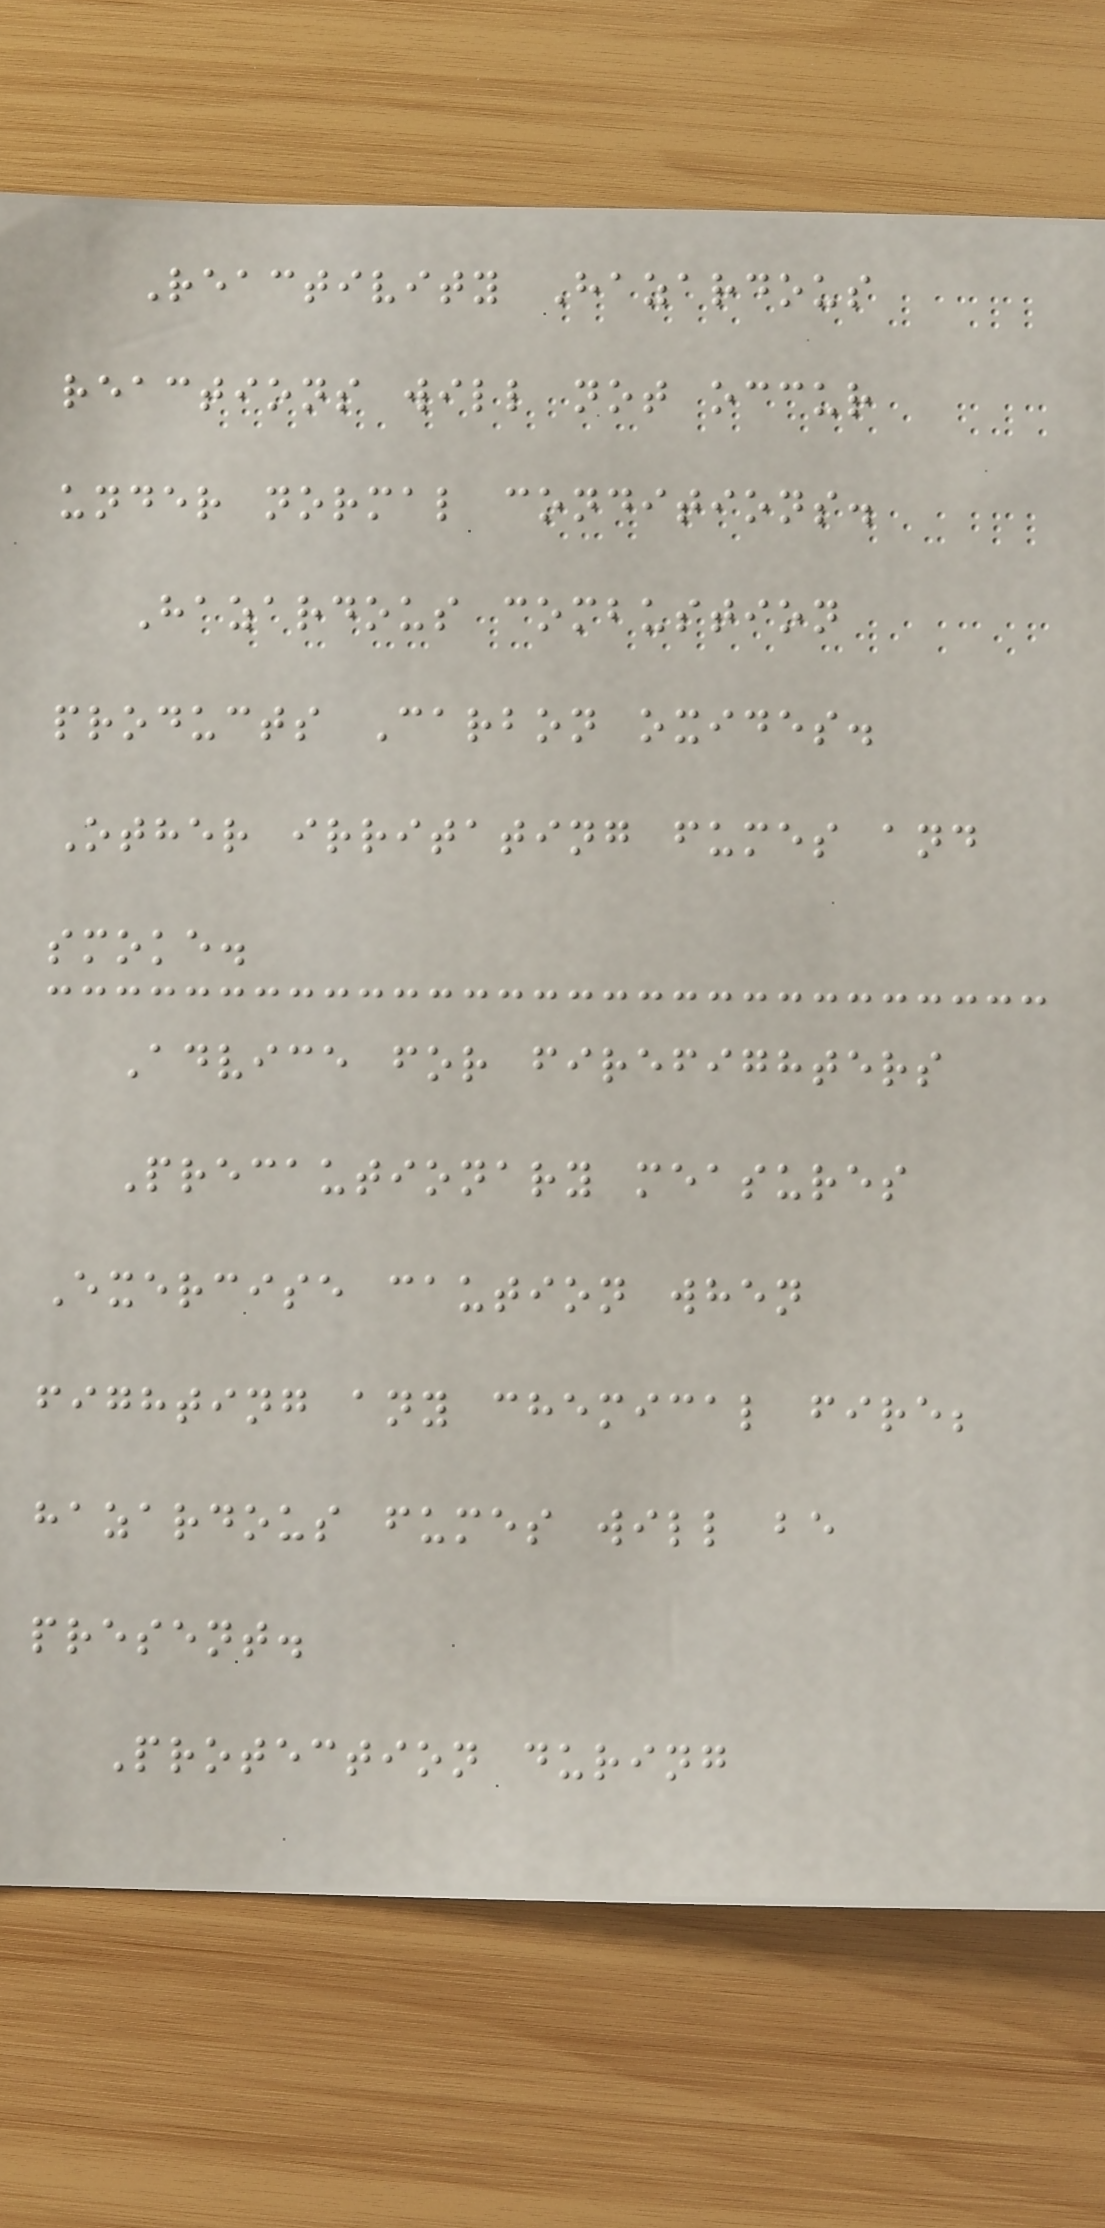Reactivity Hazardous
reactions will not occur
under normal conditions.
Hazardous combustion
products Carbon oxides.
Other irritating fumes and
smoke.
Advice for firefighters
Precautionary measures
Exercise caution when
fighting any chemical fire;
hazardous fumes will be
present.
Protection during
